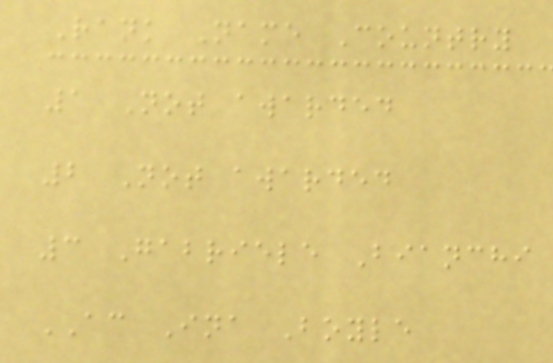Rank Name Country
1 Not awarded
2 Not awarded
3 Gabriele Bianchi
AC Ina Boyle
